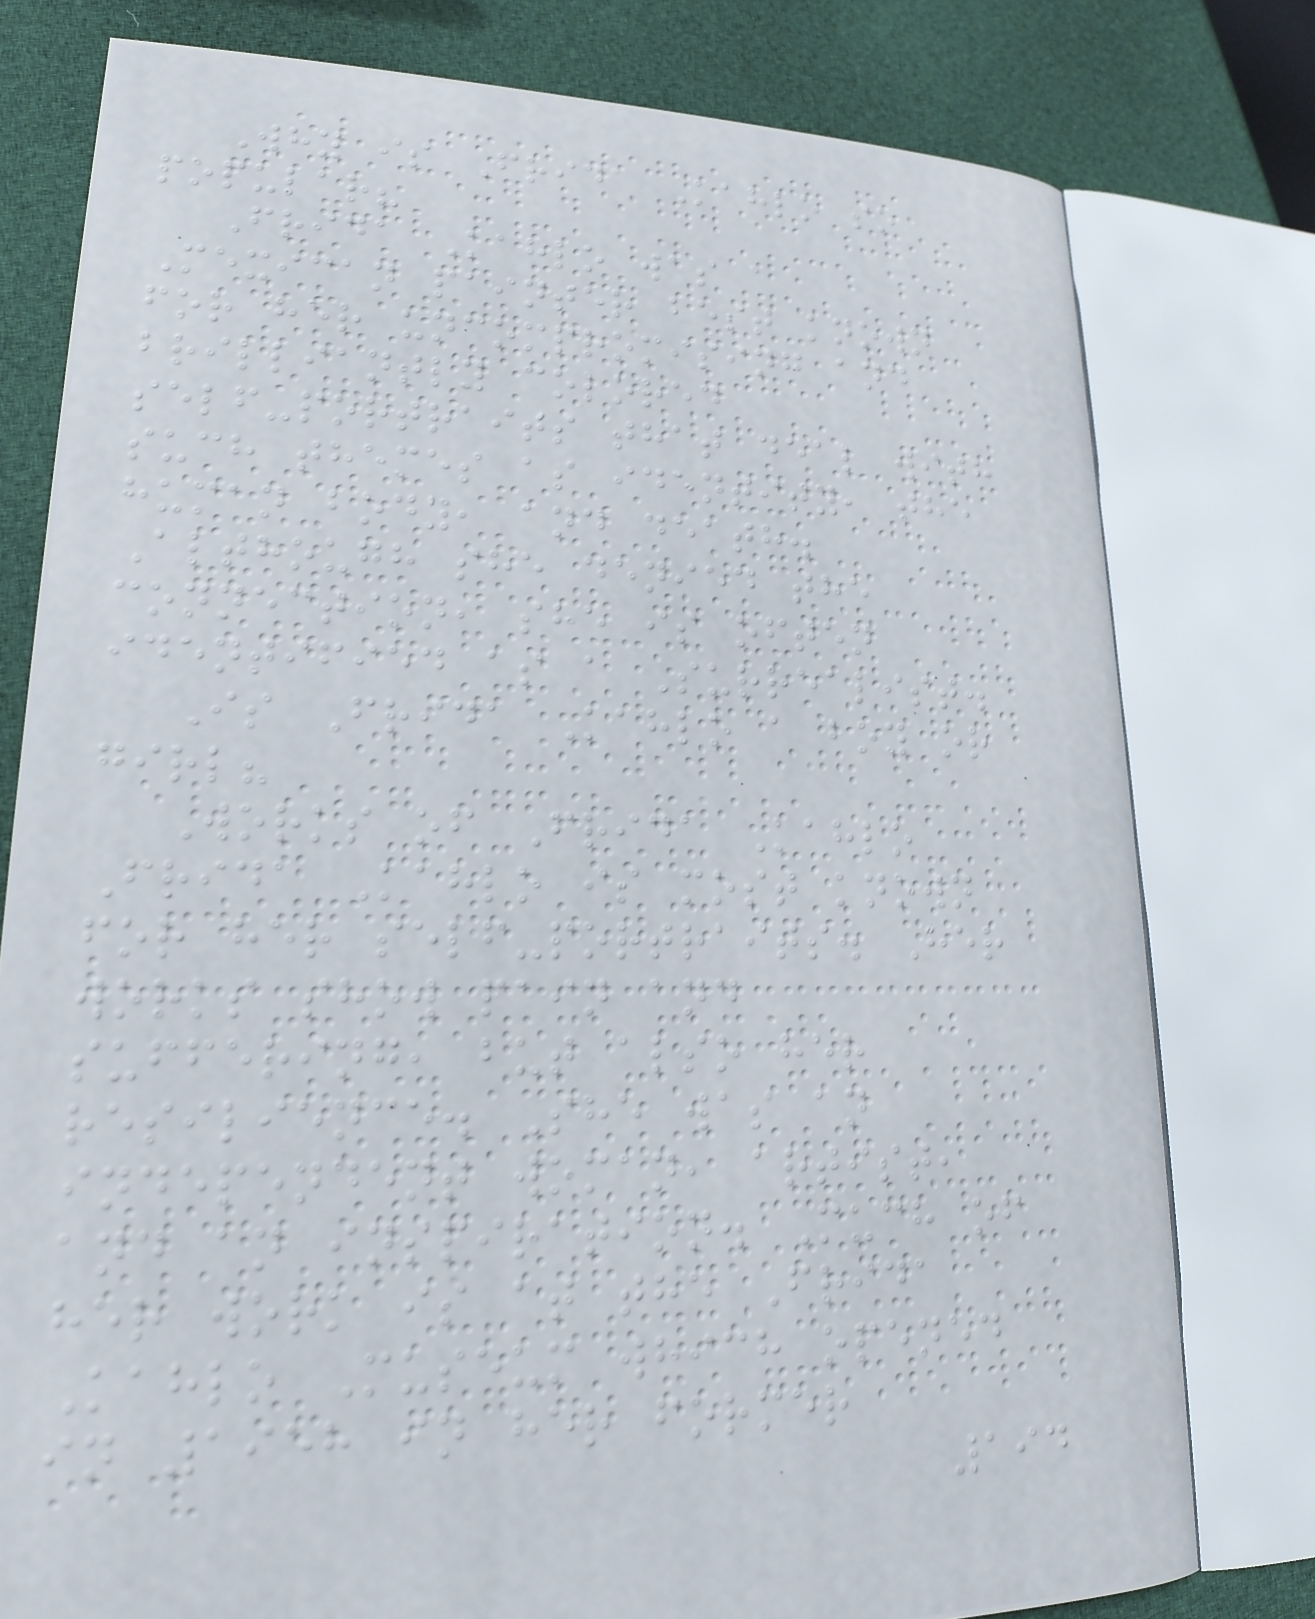Why is Frida Kahlo so
popular?
Frida Kahlo was a
Mexican painter best known
for her uncompromising and
brilliantly colored
self-portraits that deal with
such themes as identity, the
human body, and death.
Although she denied the
connection, she is often
identified as a Surrealist.
Is Frida Kahlo a boy or
girl?
Works of Frida Kahlo
Frida Kahlo is most known
for her self-portraits. Her
works show pain and
suffering, but also her
resilience. She was an
independent woman, artist,
and an inspiration. Much of
her work is at the Frida
Kahlo Museum which opened
in 1958 in her former
194
